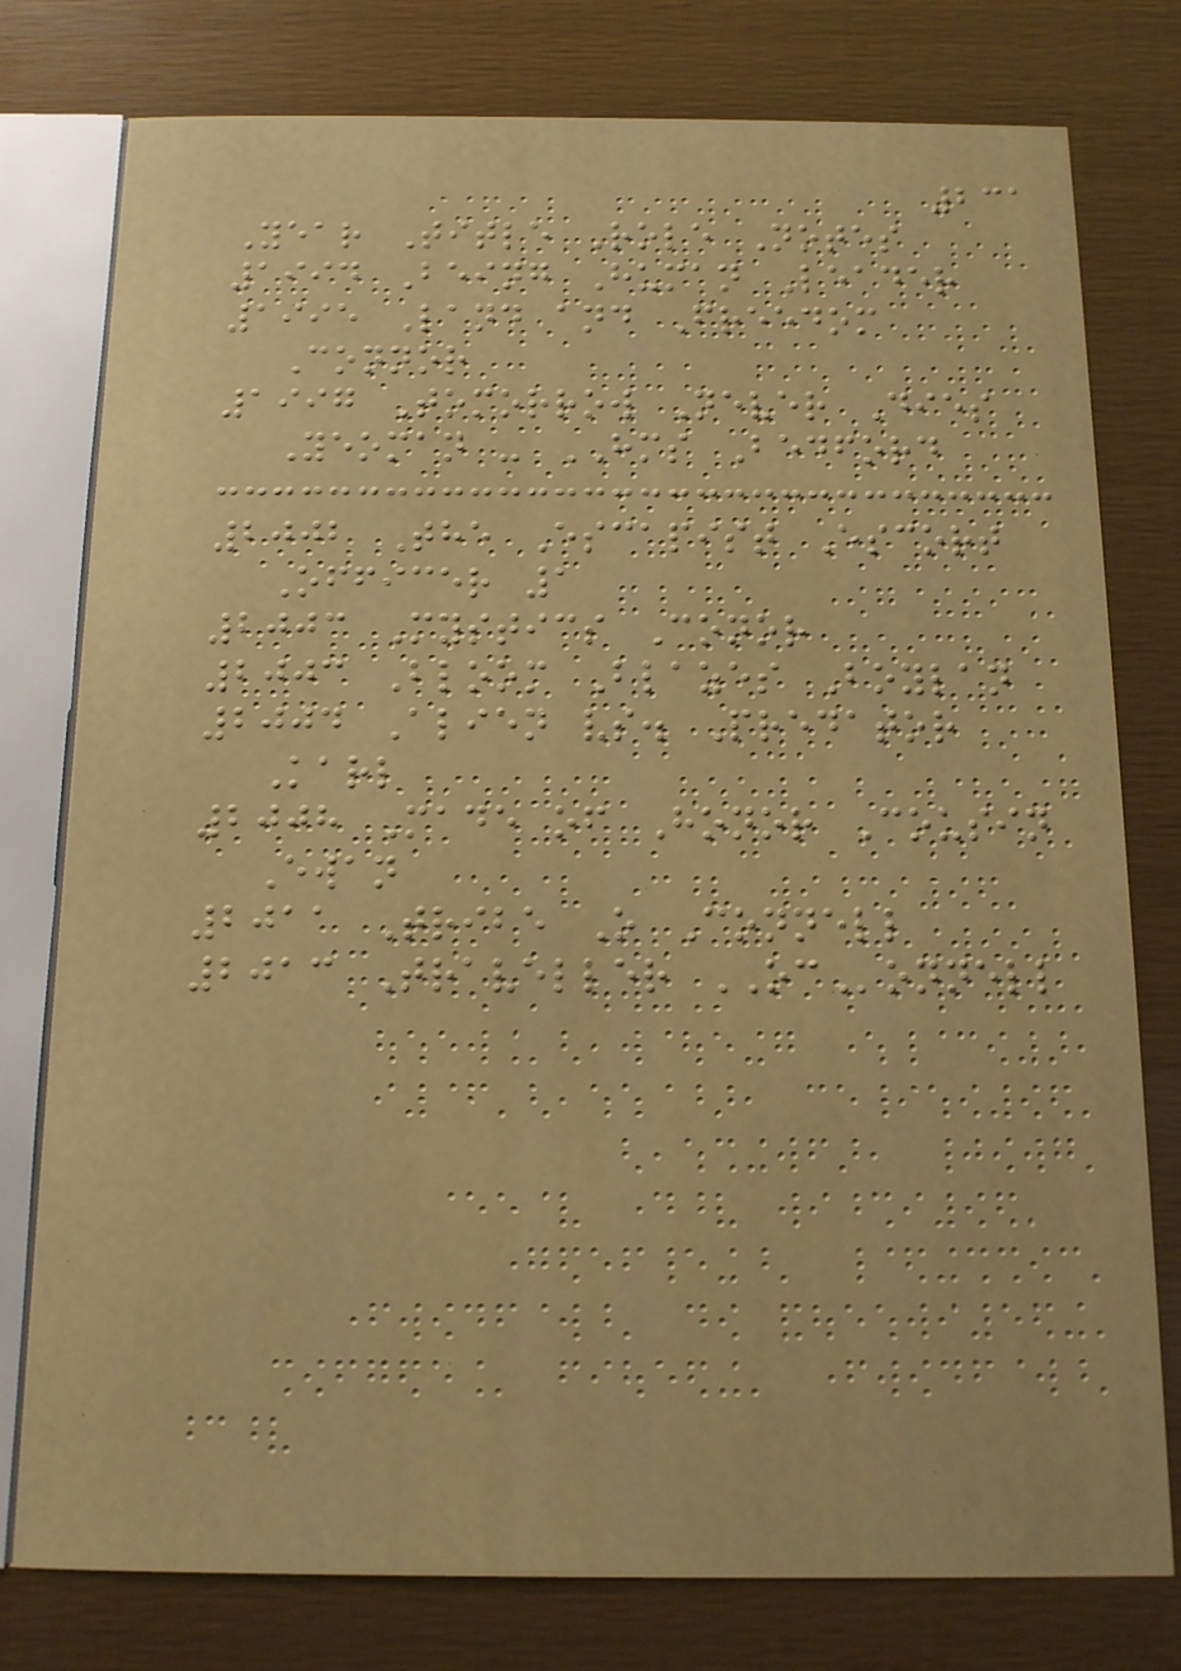231
Year Title Role Notes
1994 Being Human Leader
1995 Land and Freedom
Connor
1997 Tomorrow Never Dies
Yeoman - HMS Bedford
2002 The Escapist Escort
Officer 1
2003 Mystics Conor
2003 Bloom Blazes Boylan
2004 Alien vs. Predator
Karl
2008 Made of Honor Cousin
Ewan
2011 Tribe O Connell
2013 Traveller OConnell
